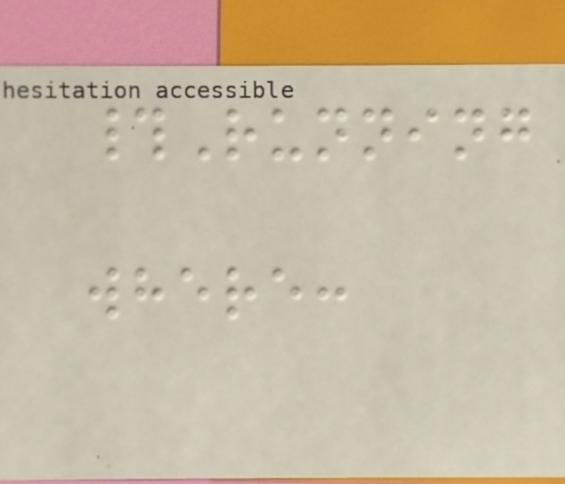#Running
where:
